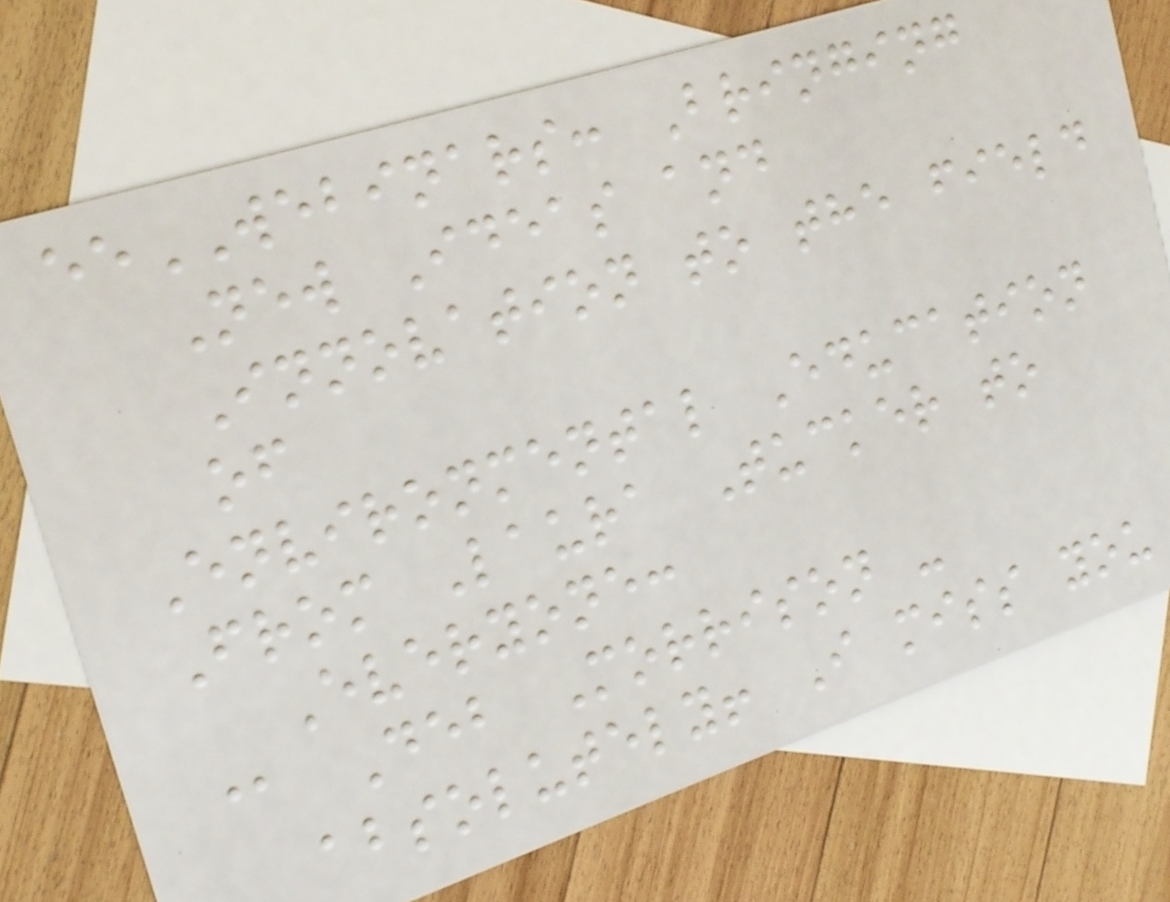eeWEBINARS: Bringing
New Ideas and
Innovation to the field
of
Environmental Education
From Laura Tucker to
Everyone:
@ Deb Morrison -
absolutely! I miss you
